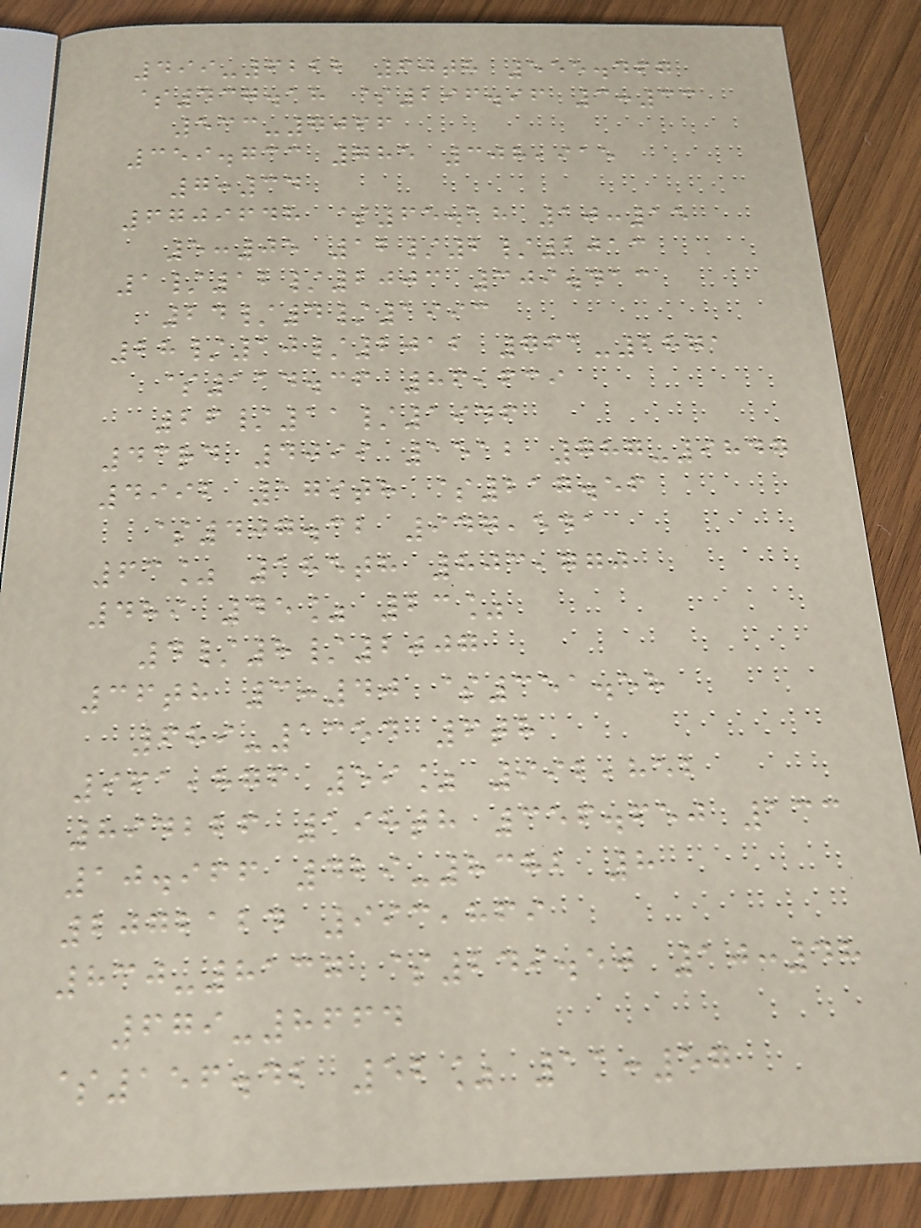499-6222 60th 555.467
$437.18 $296.96 3:33
533-7066
359.733 785 308,915
7:34
6709648 $65.18 10:15
5:05 12/2/2013
1/12/2003 309.413
24/4/1993
28/10/2012 761-2871
$114.36 86,639
26/11/1946
43rd 4099 1512 787-9847
4992 179th $217.56
$407.32 947,541
63% 185th 803,770
489 45% 23%
4/8/2007
36th 3:40 $351.58
689-1354 6th
961,876 59% 992,852
894226 198th 356.650 133
10.966 429-8382 8
2072124 993,869
830-8137 $249.50 10:48
679-8664
$156.42 52% 11:57
